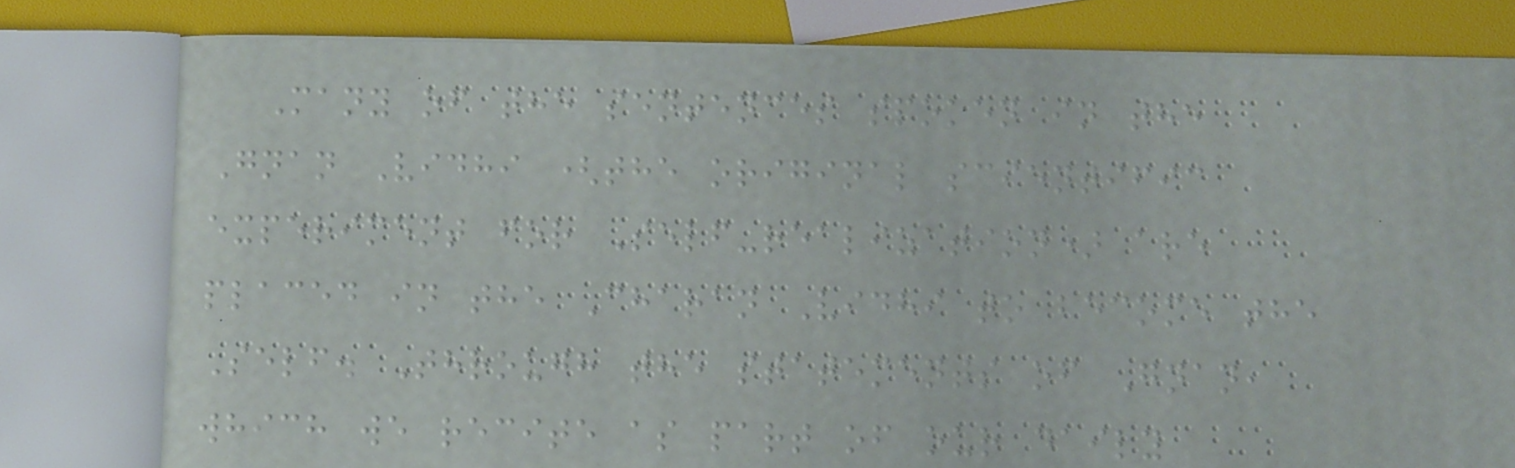Many of the sentences spoken in the
Gnan Vidhi (the original scientific
experiment for Self-realization) are
placed in the Charan Vidhi to become the
Self. Through the statements of Gnan,
which we recite as part of our daily
